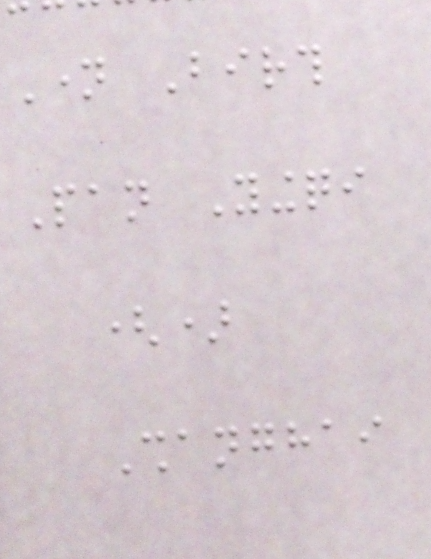Name Birth
Pan Yingqi
()
Shanghai
